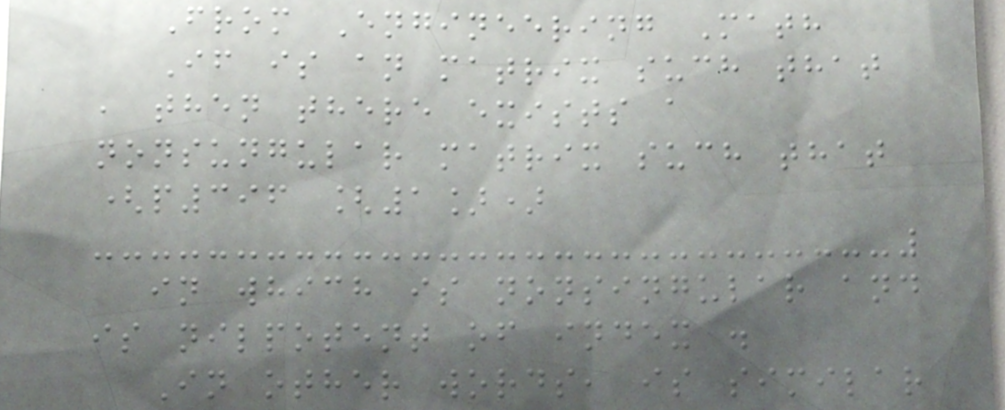From Engineering Math
If is an matrix such that
, then there exists a
nonsungular matrix such that
(p396 [1])
in which is nonsingular and
is nilpotent of index .
In other words, is similar
